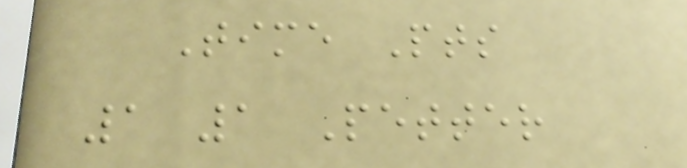Time Pts
1 1 Petter
